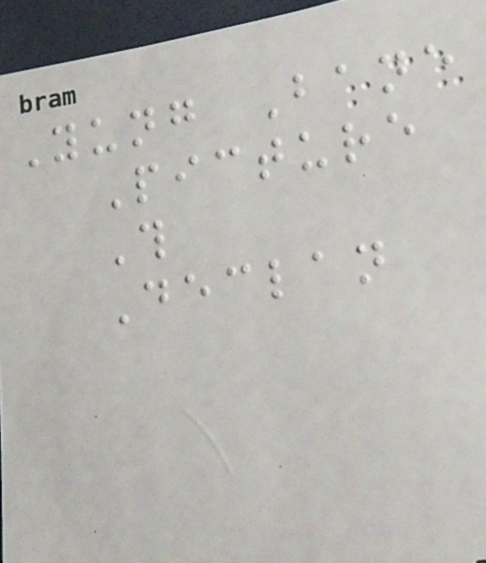Yung Bane
Picture
This
Declan
